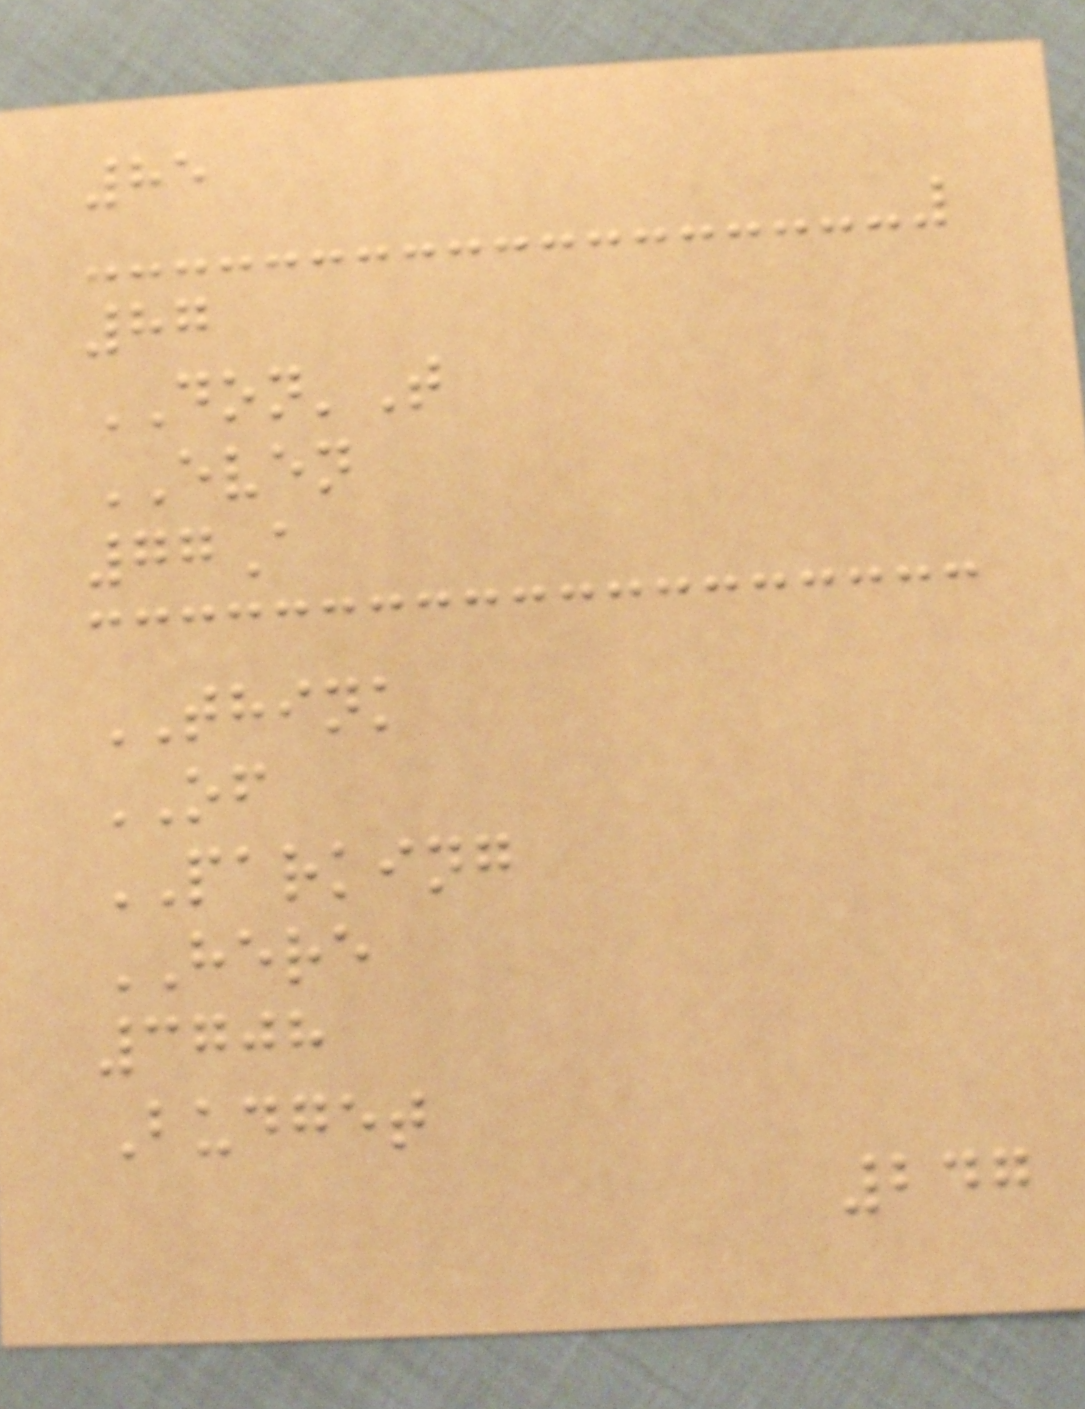85
87
DON'T
EVEN
77A
THINK
OF
PARKING
HERE
3708
Budget
247
